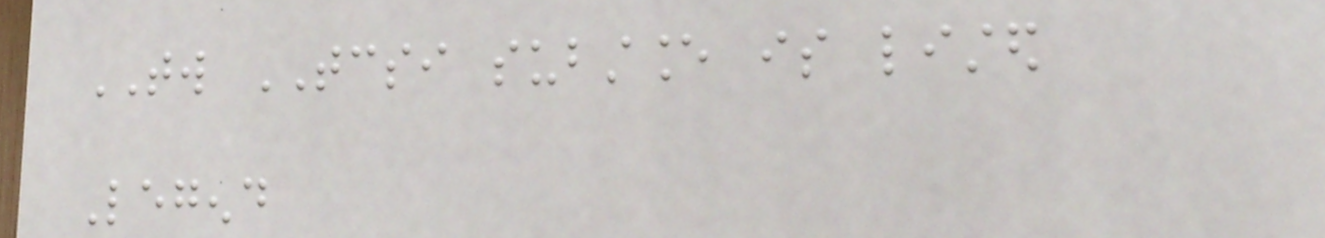TW TCSI substance is listed
Legend
